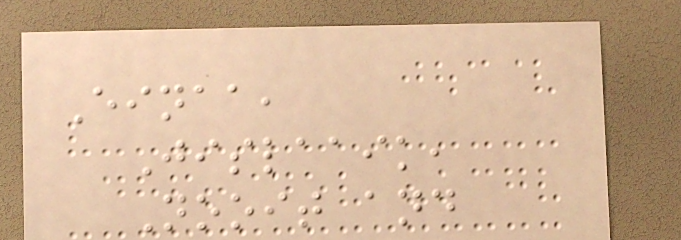Einaa,
Jislaaik,
Nooit and
